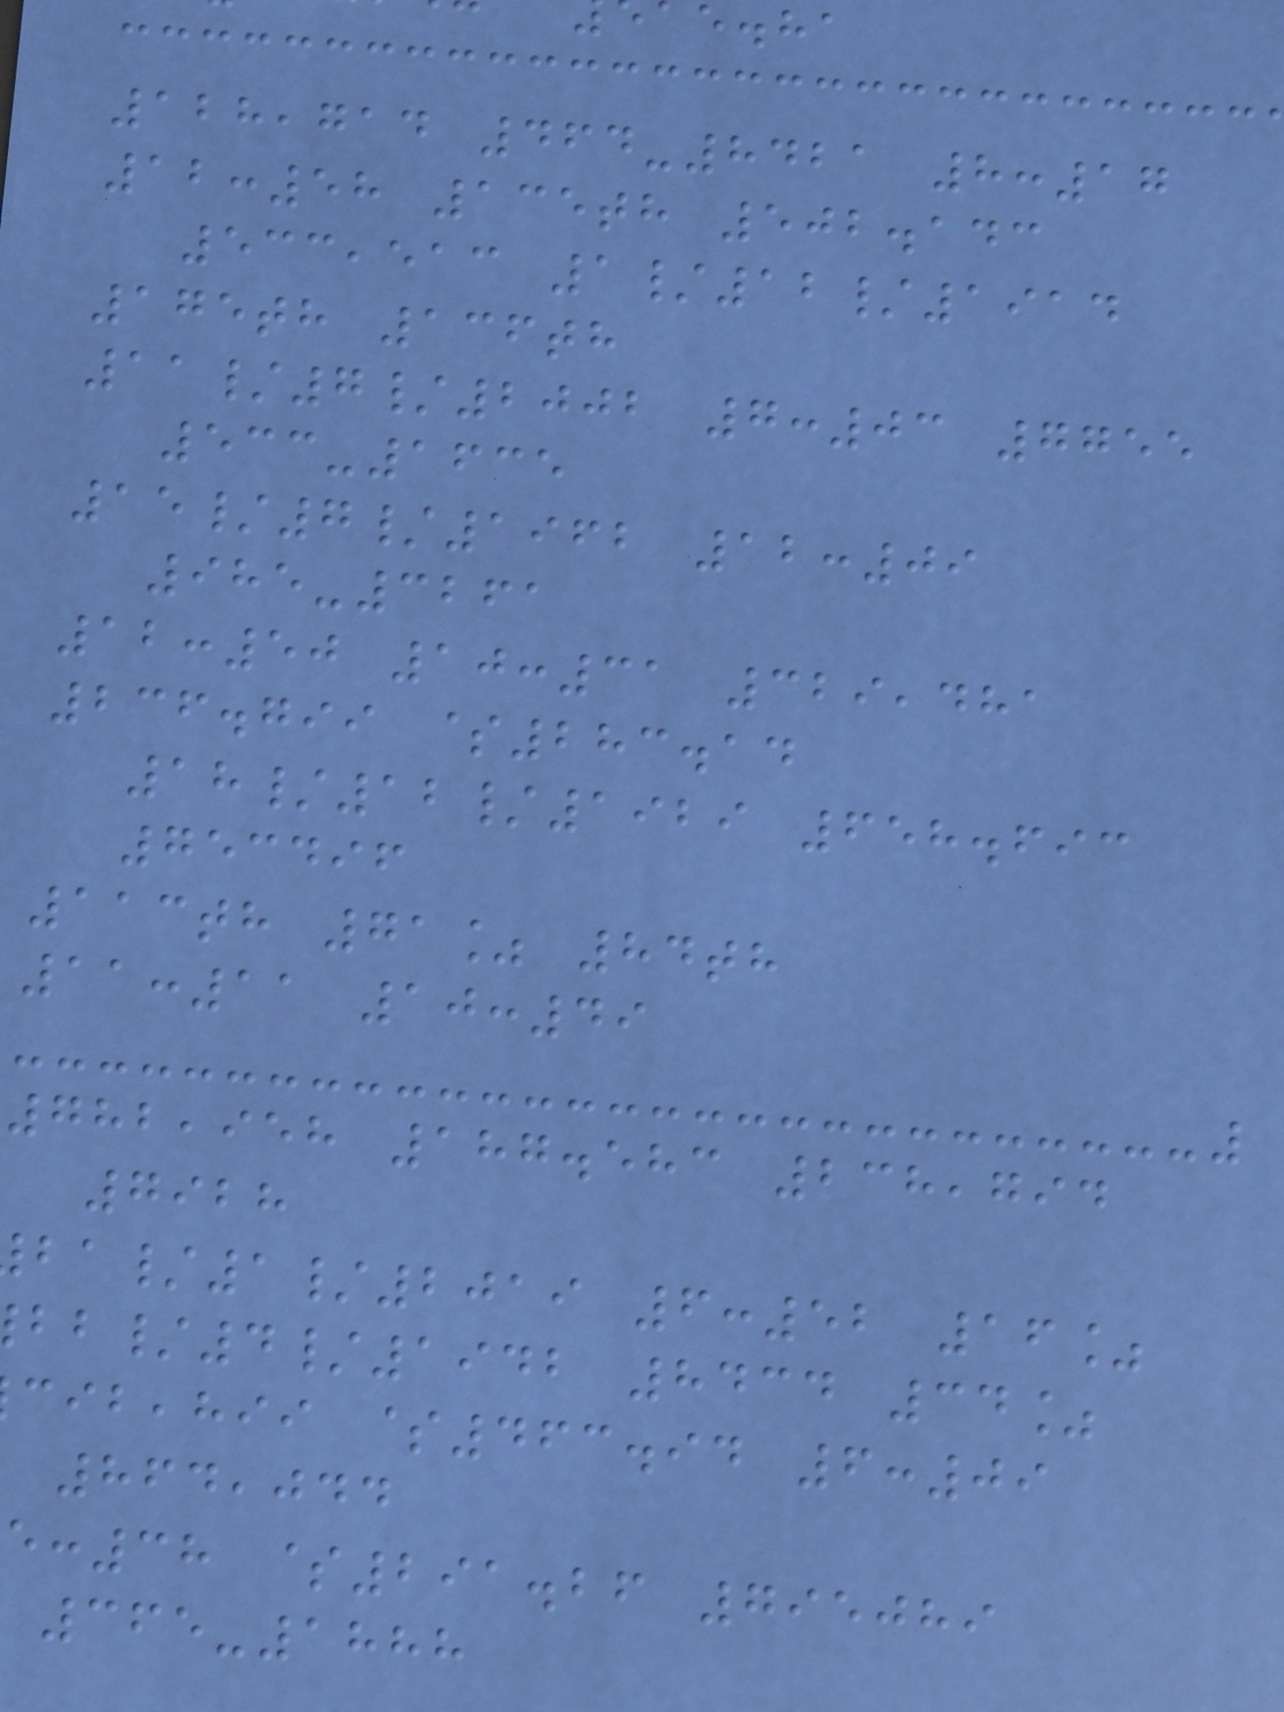e.ha
128,714 464-8421 8:17
12:58 135th 502.143
533,513 1/12/1914
175th 136th
11/7/2002 7:03 7755
533-1635
15/7/1962 12:09
985-3261
12:50 10:31 329,481
236.799 $283.14
18/12/1929 658.693
753496
113th 71% 84th
11:11 10:49
782,958 187.583 238,794
7928
/1/2019 6:52 16%
/4/1942 8434 34%
,hii $463.94 6:09
864,044
:38 $291.26 795089
365-1888
